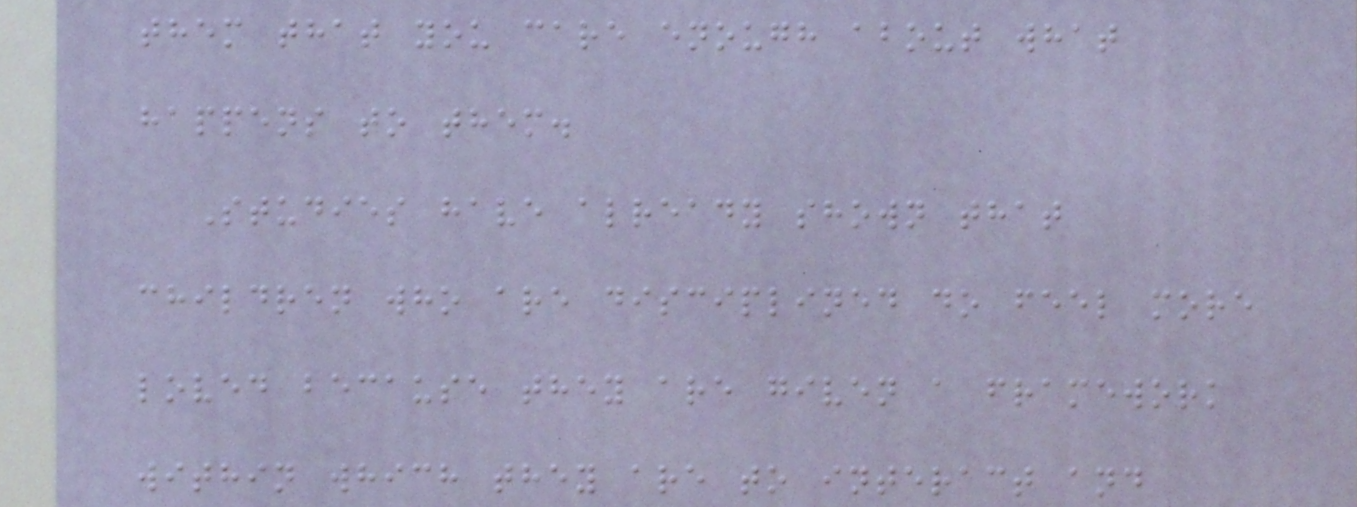them that you care enough about what
happens to them.
Studies have already shown that
children who are disciplined do feel more
loved because they are given a framework
within which they are to interact and
